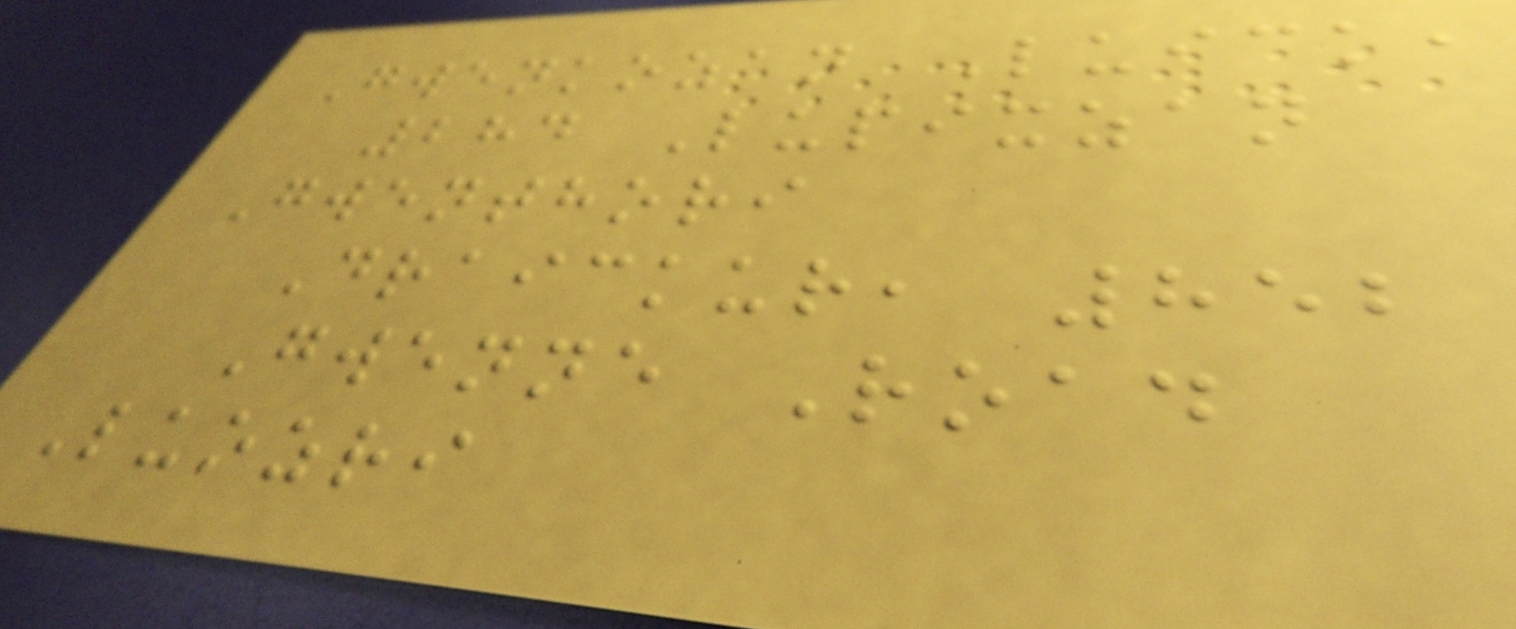Gwenkozan Luick,
284 Lupixzan
Gwenthori
Draickur, 852
Gwenne Road
Luozri
